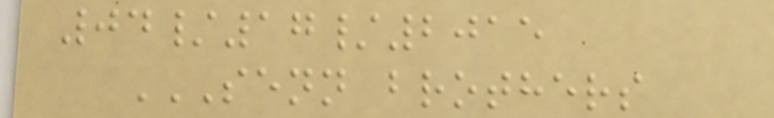04/17/2015
SENN BROTHERS
